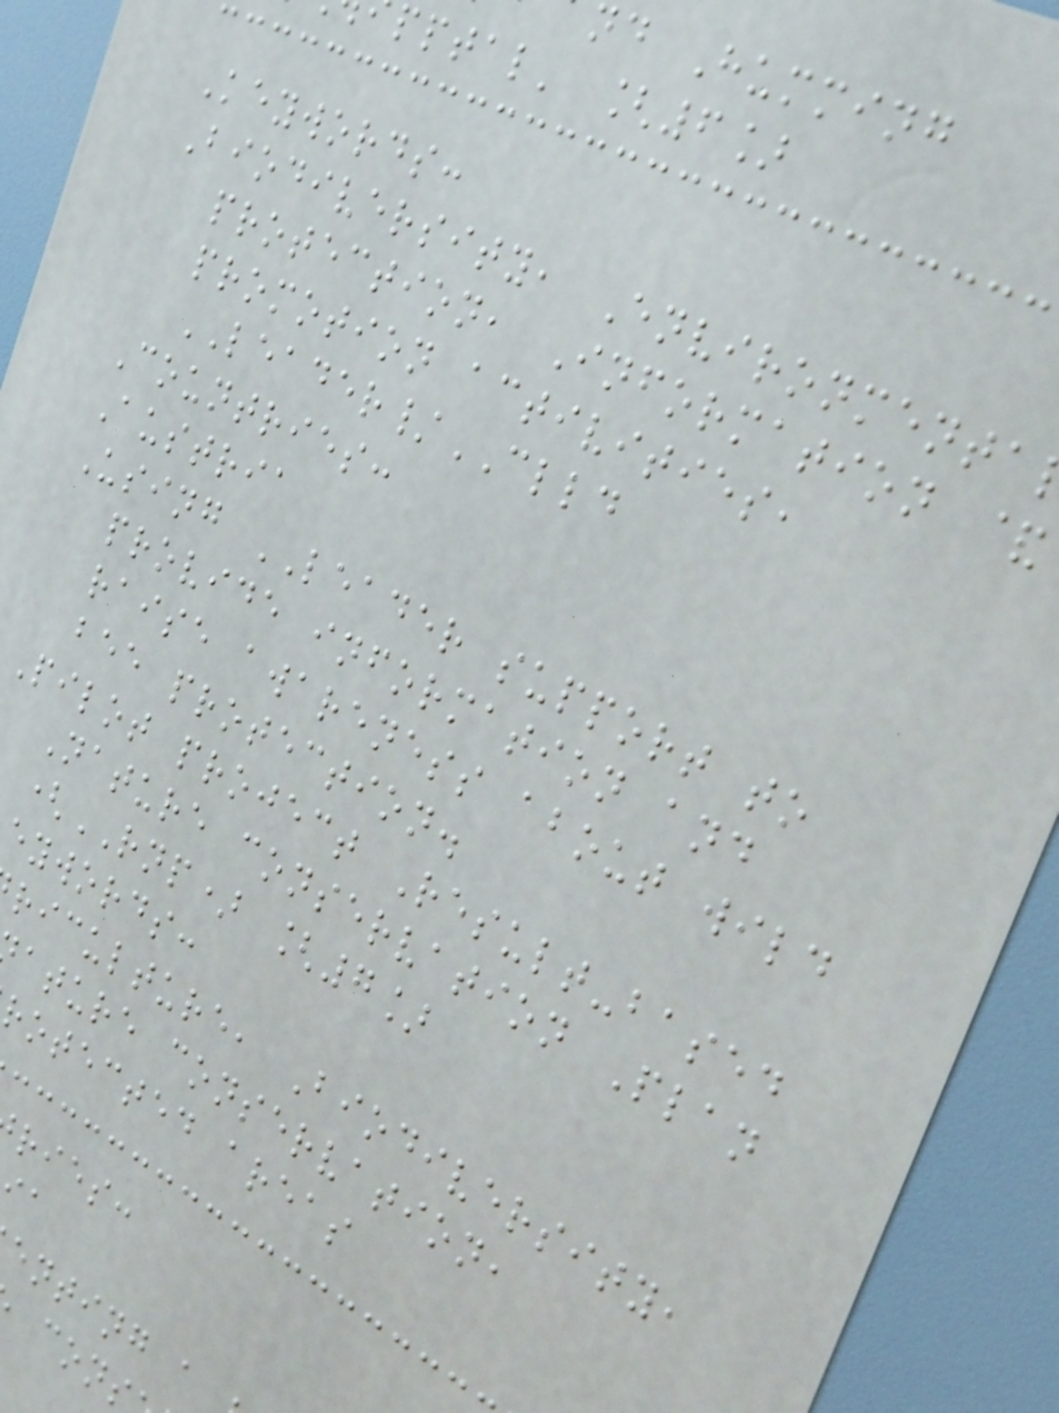nd Humming
pptal' [6]
Keywords:
Biodiversity, Environmenta
protection, Information &
promotion activities,
LEADER/CLLD
Countries:
Austria
Using LEADER support to
provide information and
raise awareness about wild
bee protection.
Pilot project Result-based
Nature conservation Plan
(RNP) [7]
eywords:
riculture, Biodiversity,
ature conservation,
rotected areas
ries:
enting a
